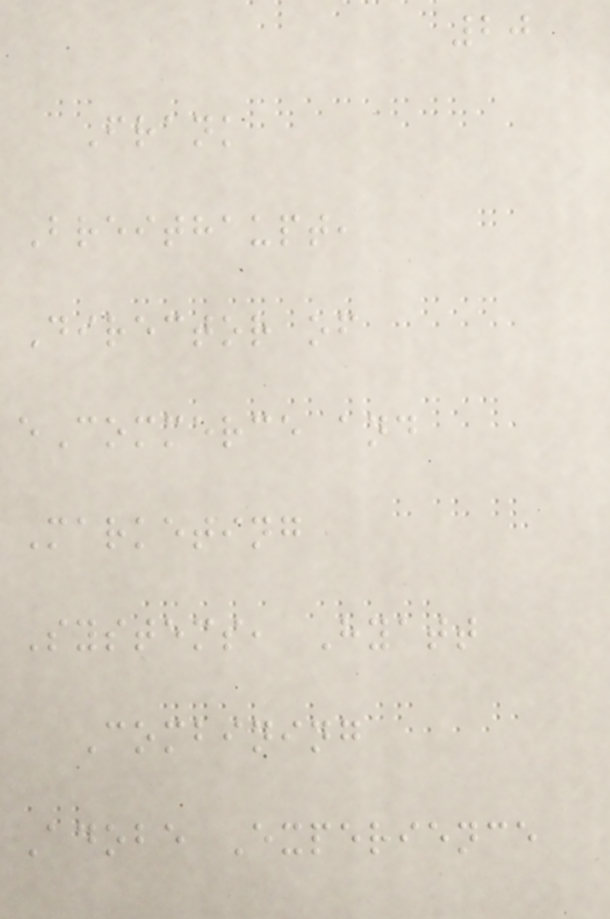20
Frank
Breithaupt,
Director of
eCommerce and
Marketing
Systems, Hyatt
Combining
Adobe Experience
